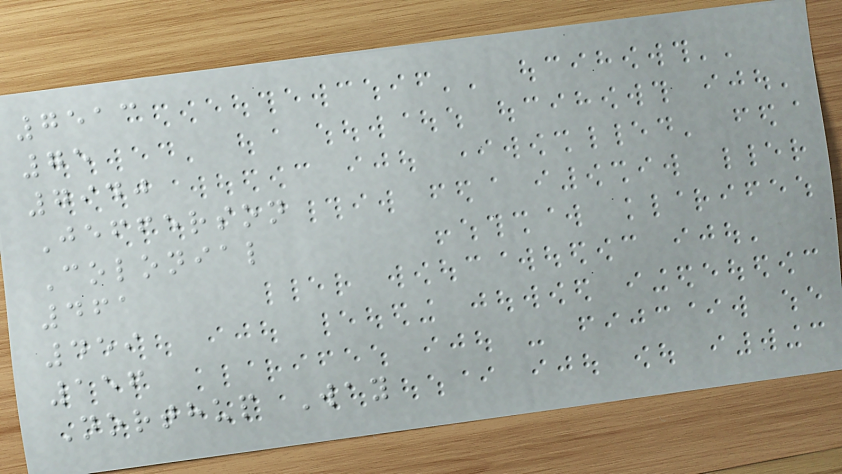7513
75
7940
Jefferson
Colonial
461
459
156
Northup Way
